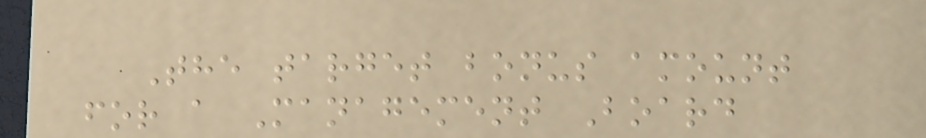The target bonus amount
for a Management Board
